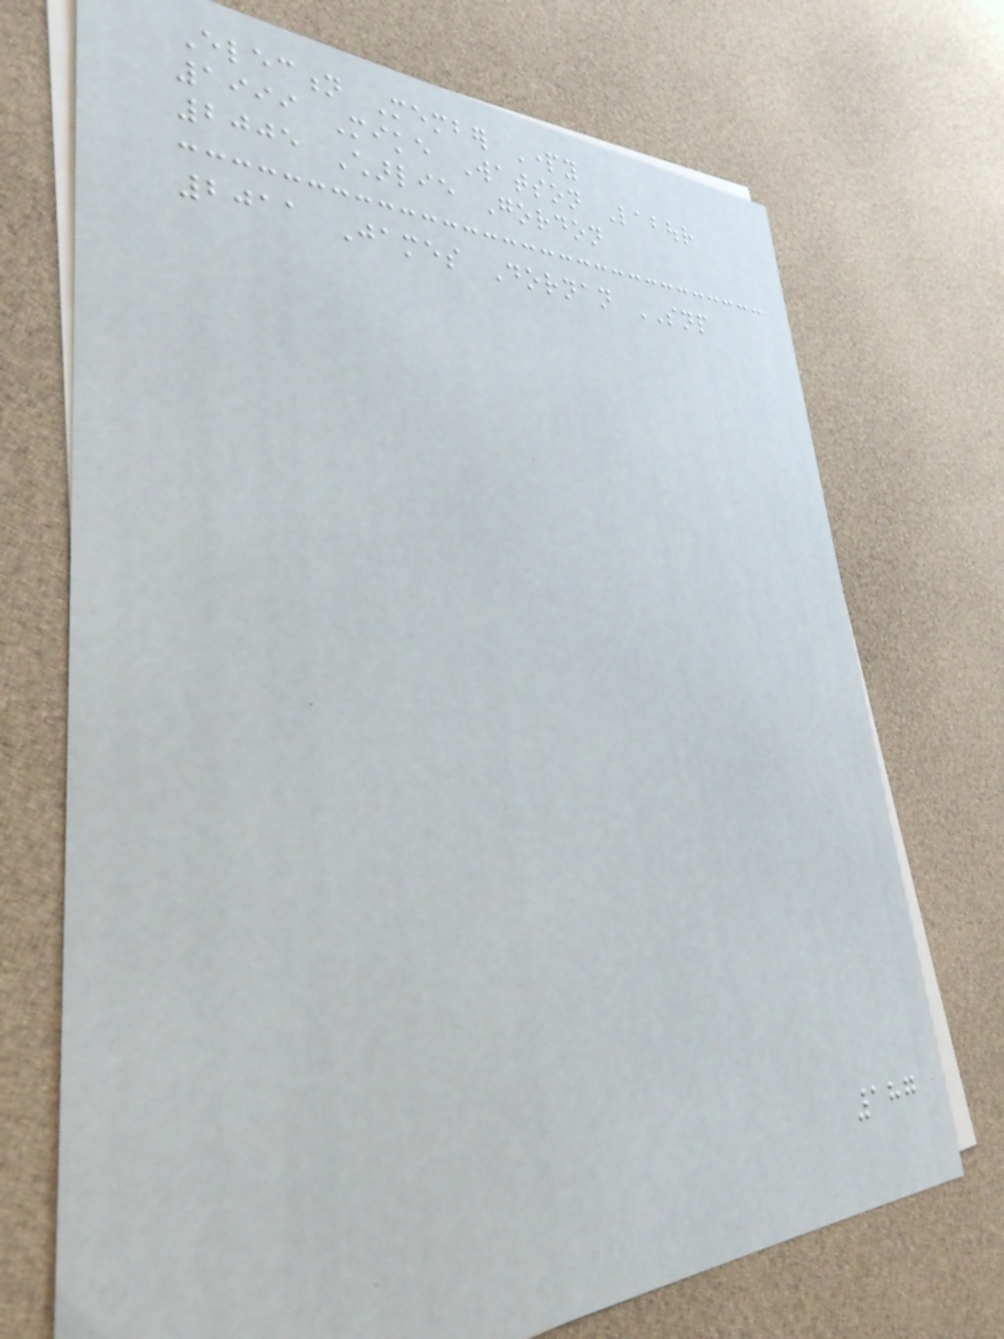Election Member Party
1999 Mike Watson Labour
2005 Charlie Gordon
2011 James Dornan SNP
187
